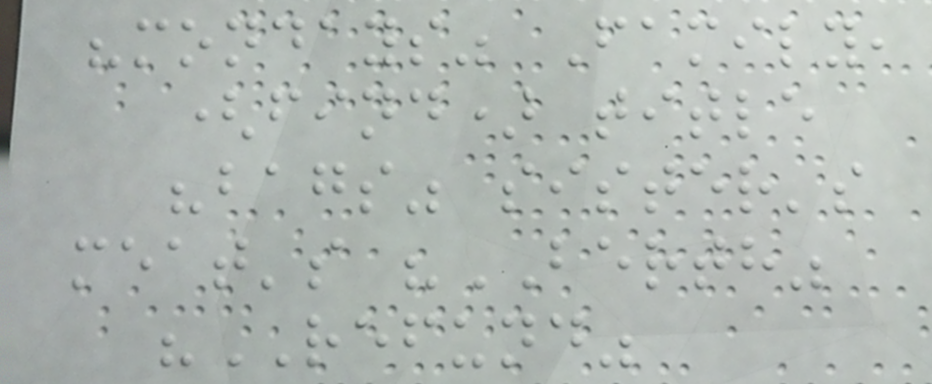"mondays" Family,
(find) title
"bags" sister's
meat's "BERTH"
"REFUND"
